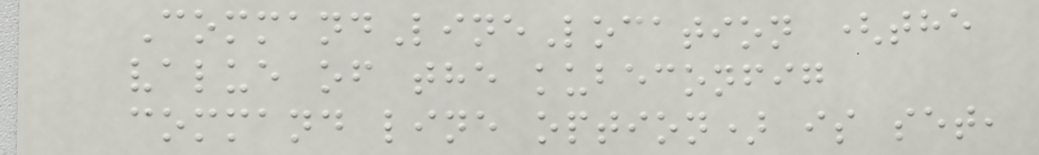CommandLineLocation (the
value of the kubeconfig
command line option) is set,
